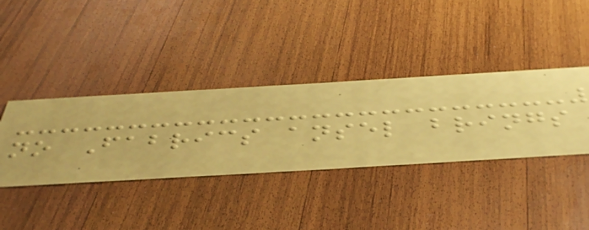no Fabrics ansel brings
